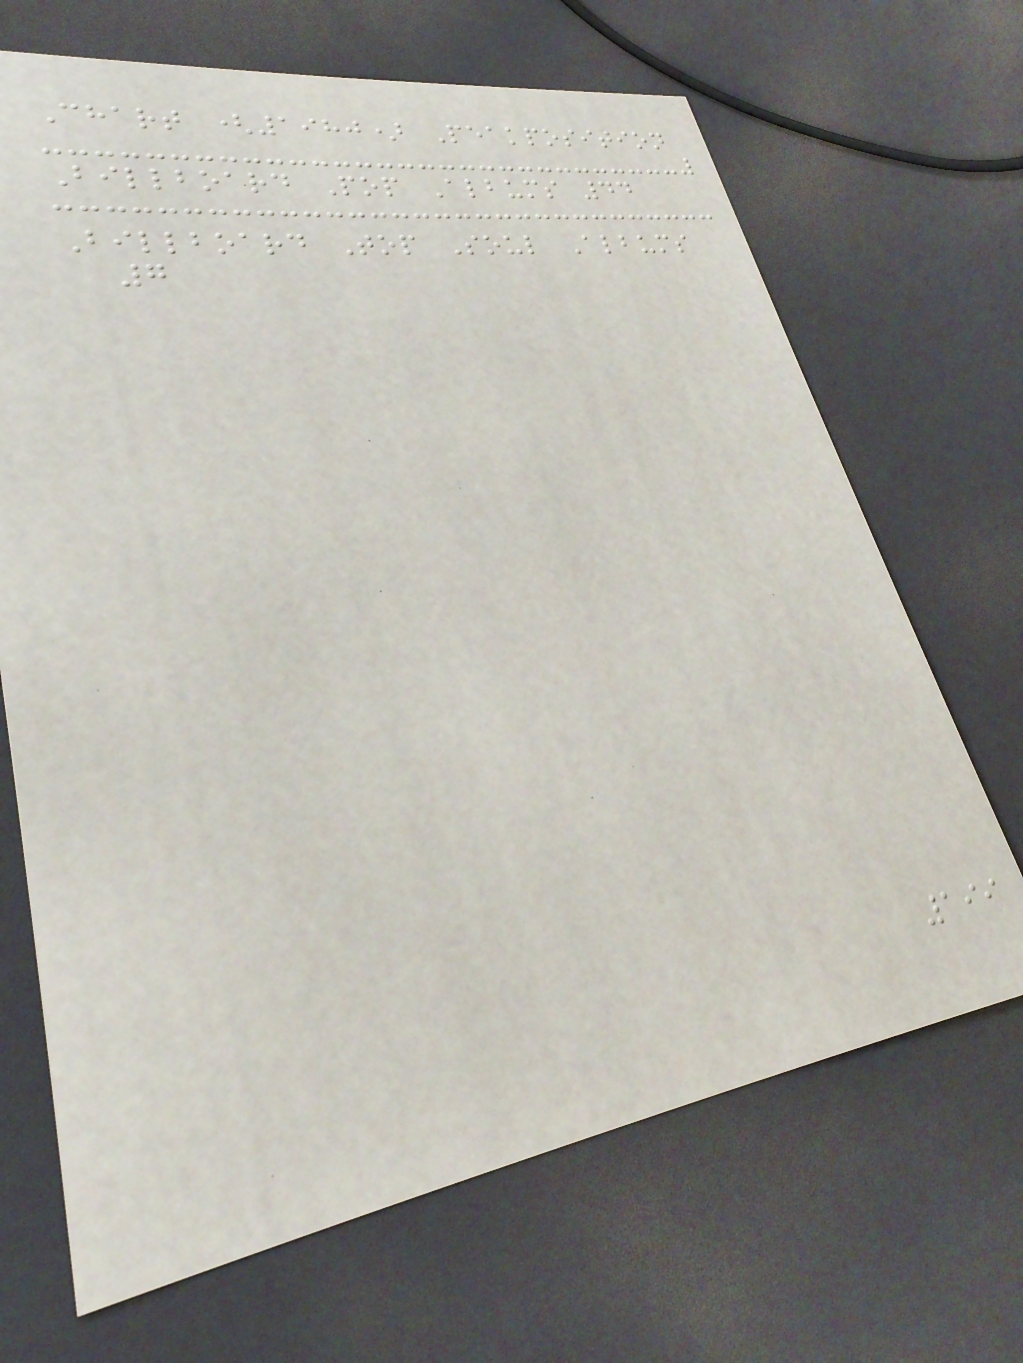Chart (1980) Peakposition
Billboard Pop Albums 44
Billboard Top Soul Albums
7
199
